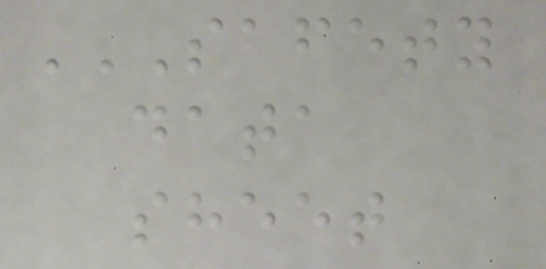SAFETY
DATA
SHEET
